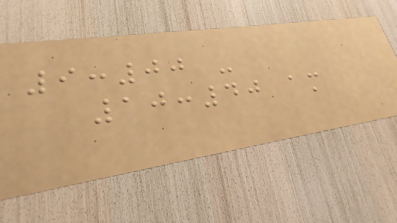9:00 -
10:40 am
